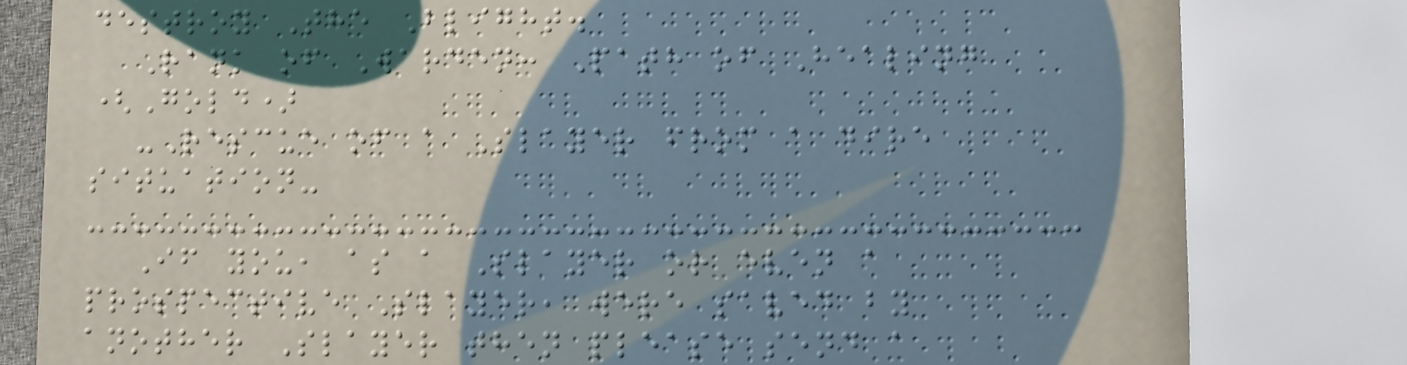destroy The Blight.
Rank of Warden: Path of Healing
(Gold)
-Rescue of a Slayer from a dire
situation-
If you, as a Slayer or even a
prospective Slayer, were saved by
another Slayer then please send a
